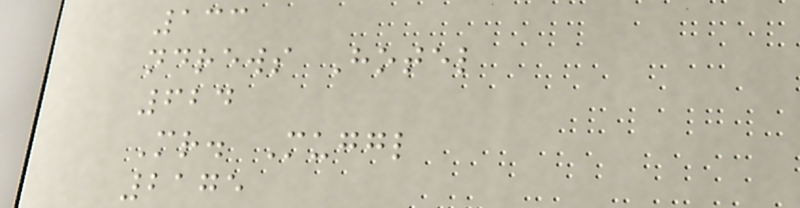133
ndrews Hotel
624
Mr. Muggl
2175
